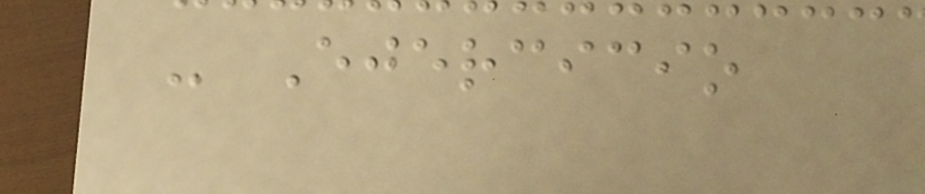- Ejercicio
